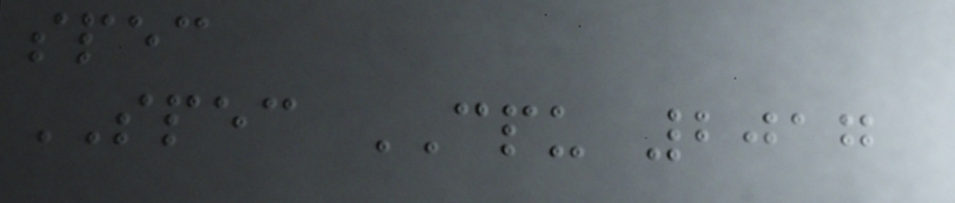spec
SPEC CPU 2017
